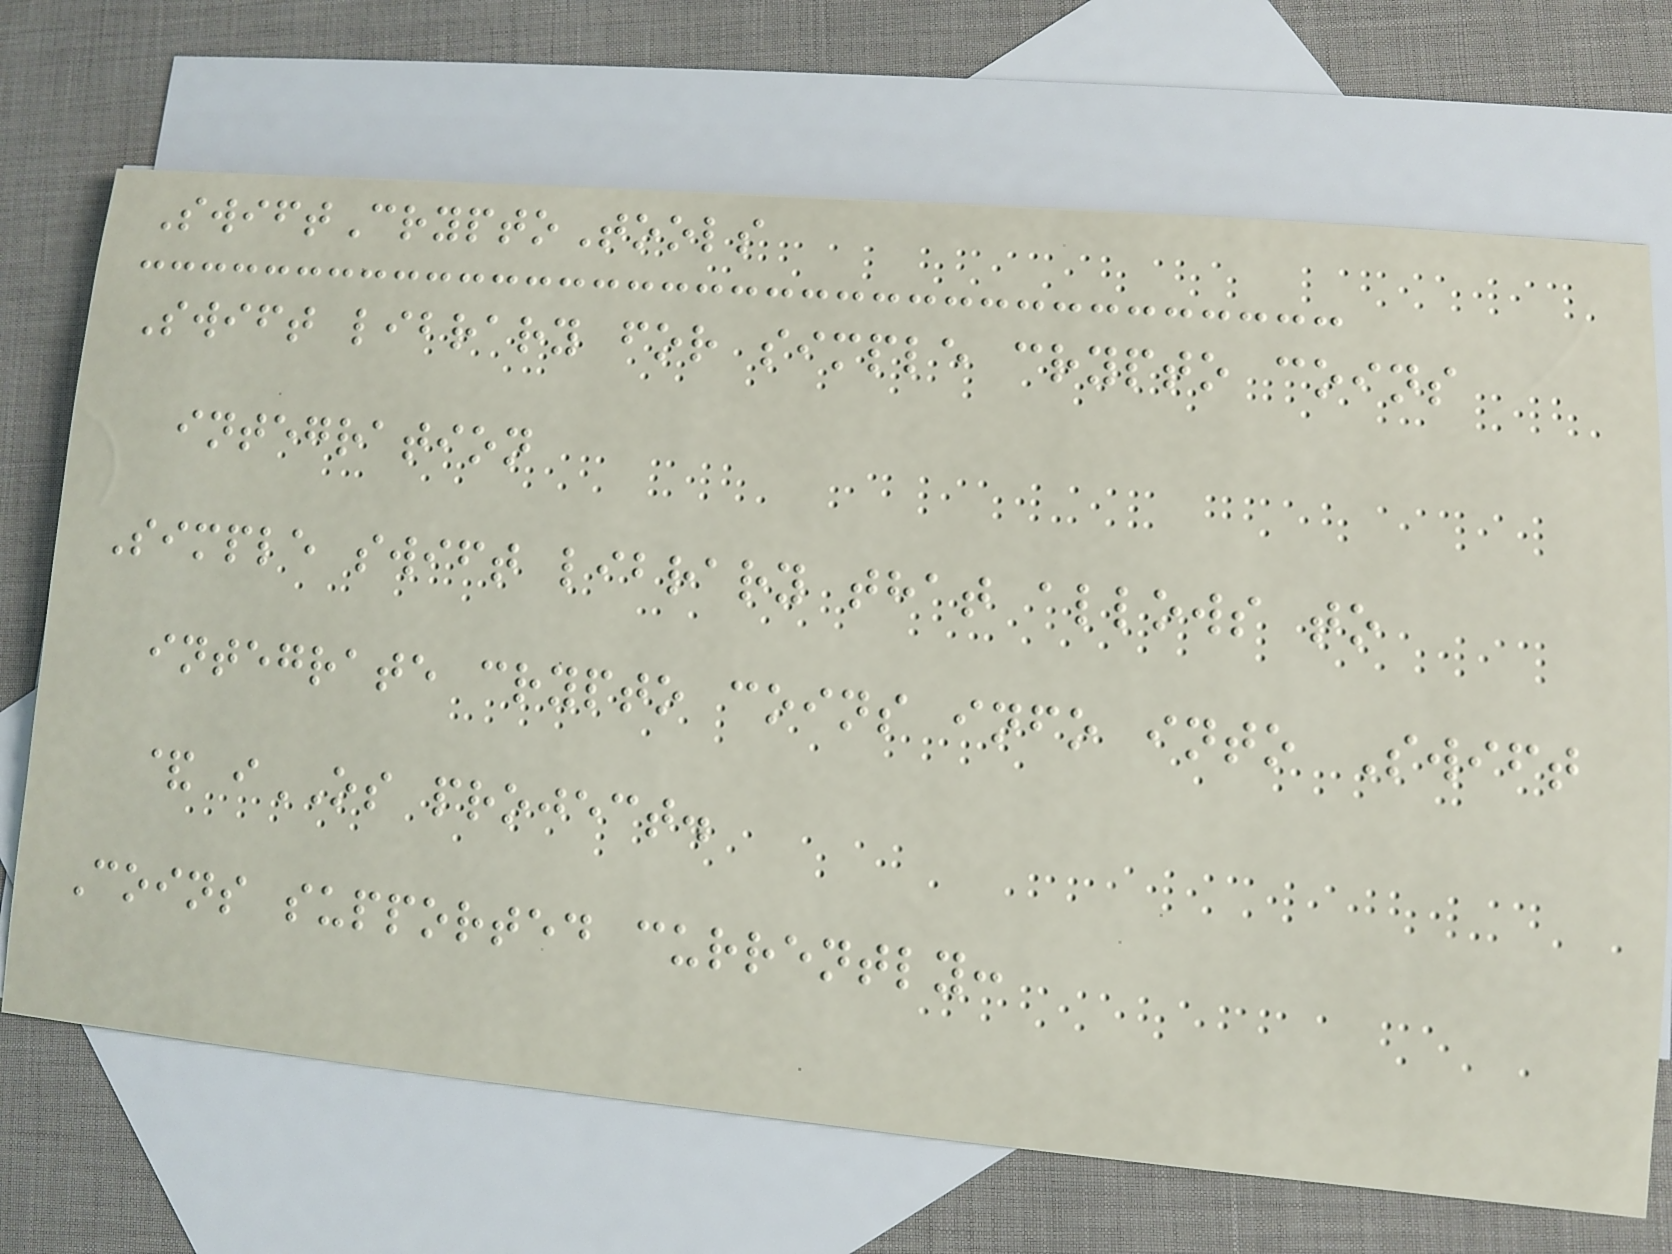SwiftCryptoTools
Swift library for simple crypto coins
integration
Simple swift library that allows to
integrate crypto coins info into Swift
& iOS project.
Coins supported currently:
